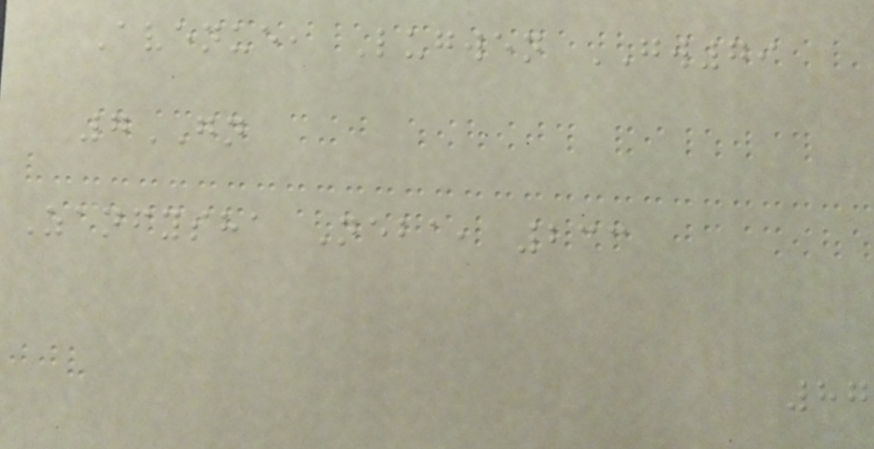Avenue, Lugwen GW79
7GN
Zanfysha Neba, 233
87
